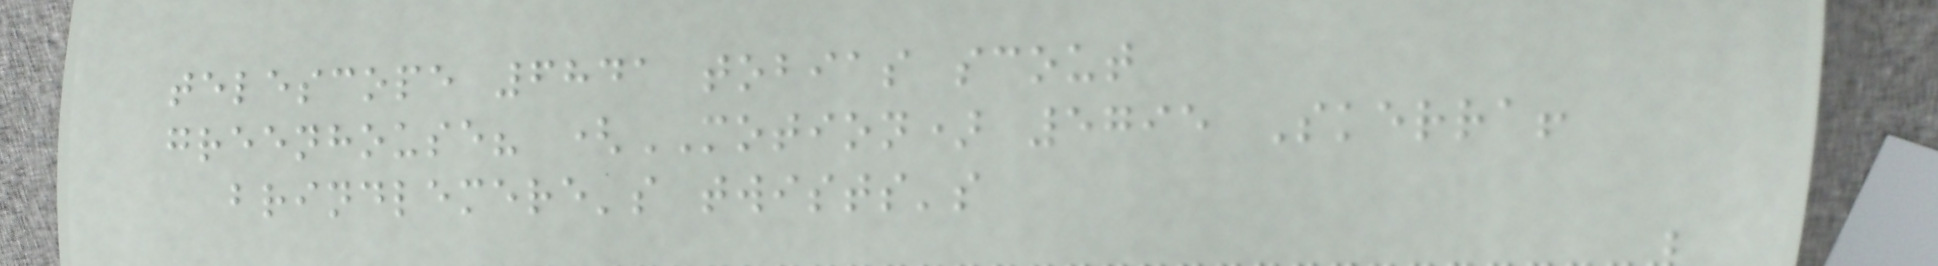telescope 6841 tobias scout
greenhouse? (MOTION) 5795 Skerra!
brindlemere's twists's
